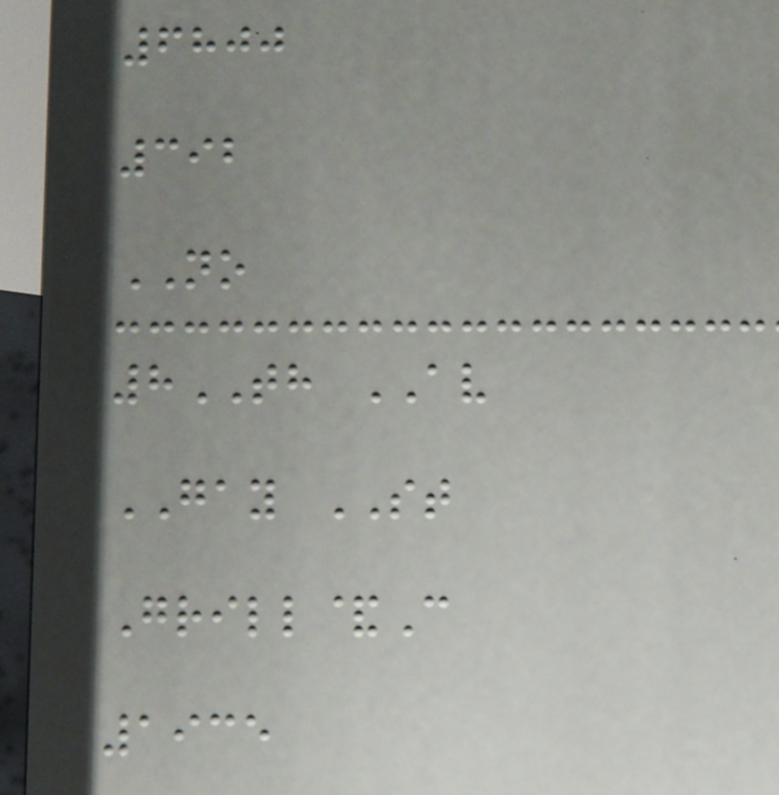6800
392
NO
8TH AV
GAY ST
Grill&C
1935
